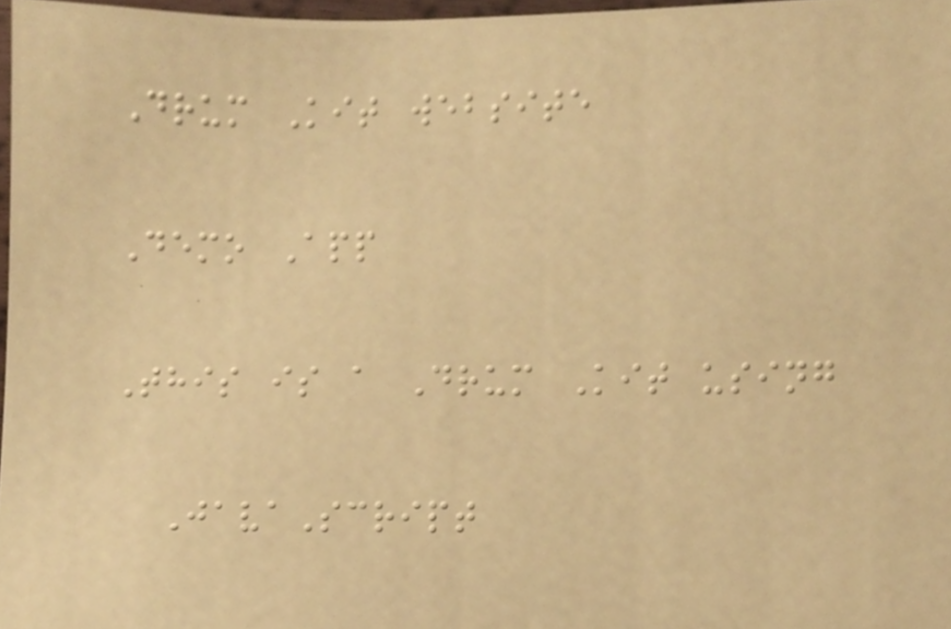Drum Kit website
Demo App
This is a Drum Kit using
JavaScript
